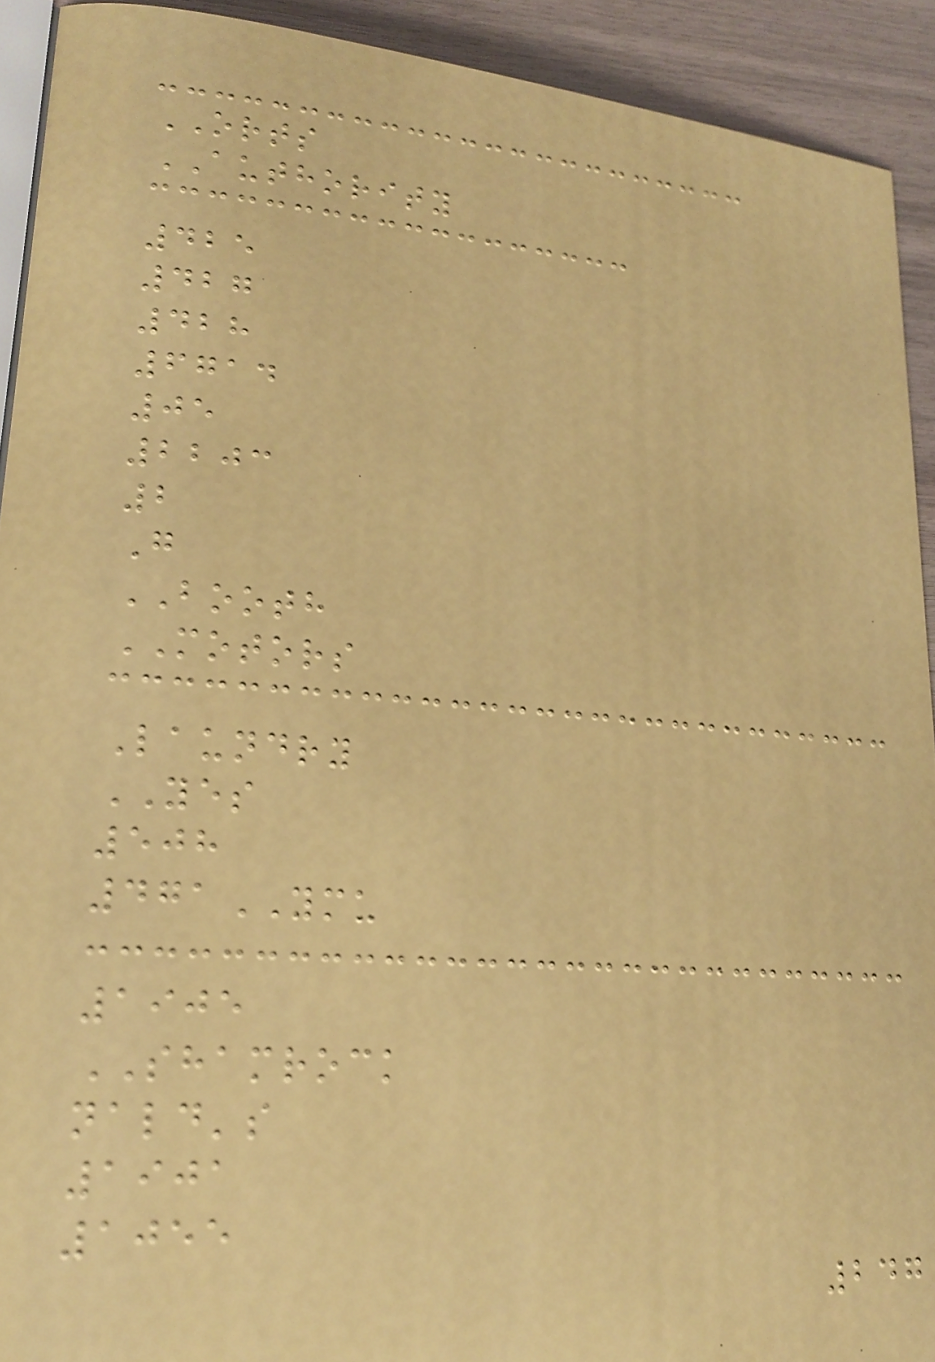ORTS
AUTHORITY
425
427
428
6714
05
2203
2
G
BOOTH
MOTORS
Laundry
YES
508
471YMU
1905
SHAMROCK
nald's
1901
1055
247
